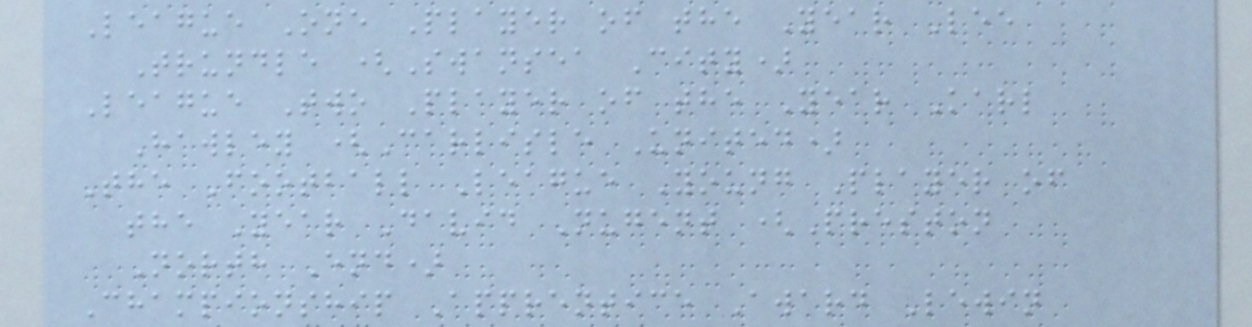League One Player of the Year Lee
Trundle (Swansea City)
League Two Player of the Year Karl
Hawley (Carlisle United)
The Football League Young Player of
the Year David Nugent (Preston
North End)
Championship Apprentice Award Lewin
